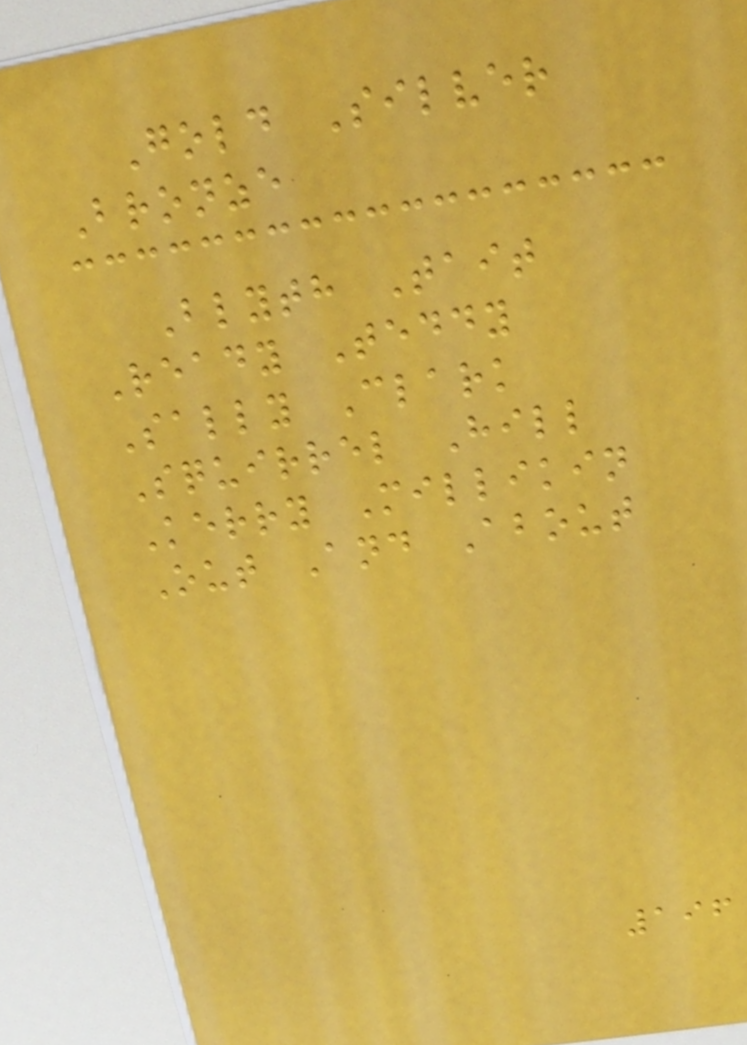Gold Silver
Bronze
Blyth Tait
Ready Teddy
Sally Clark
Squirrel Hill
Kerry Millikin
Out And About
196
